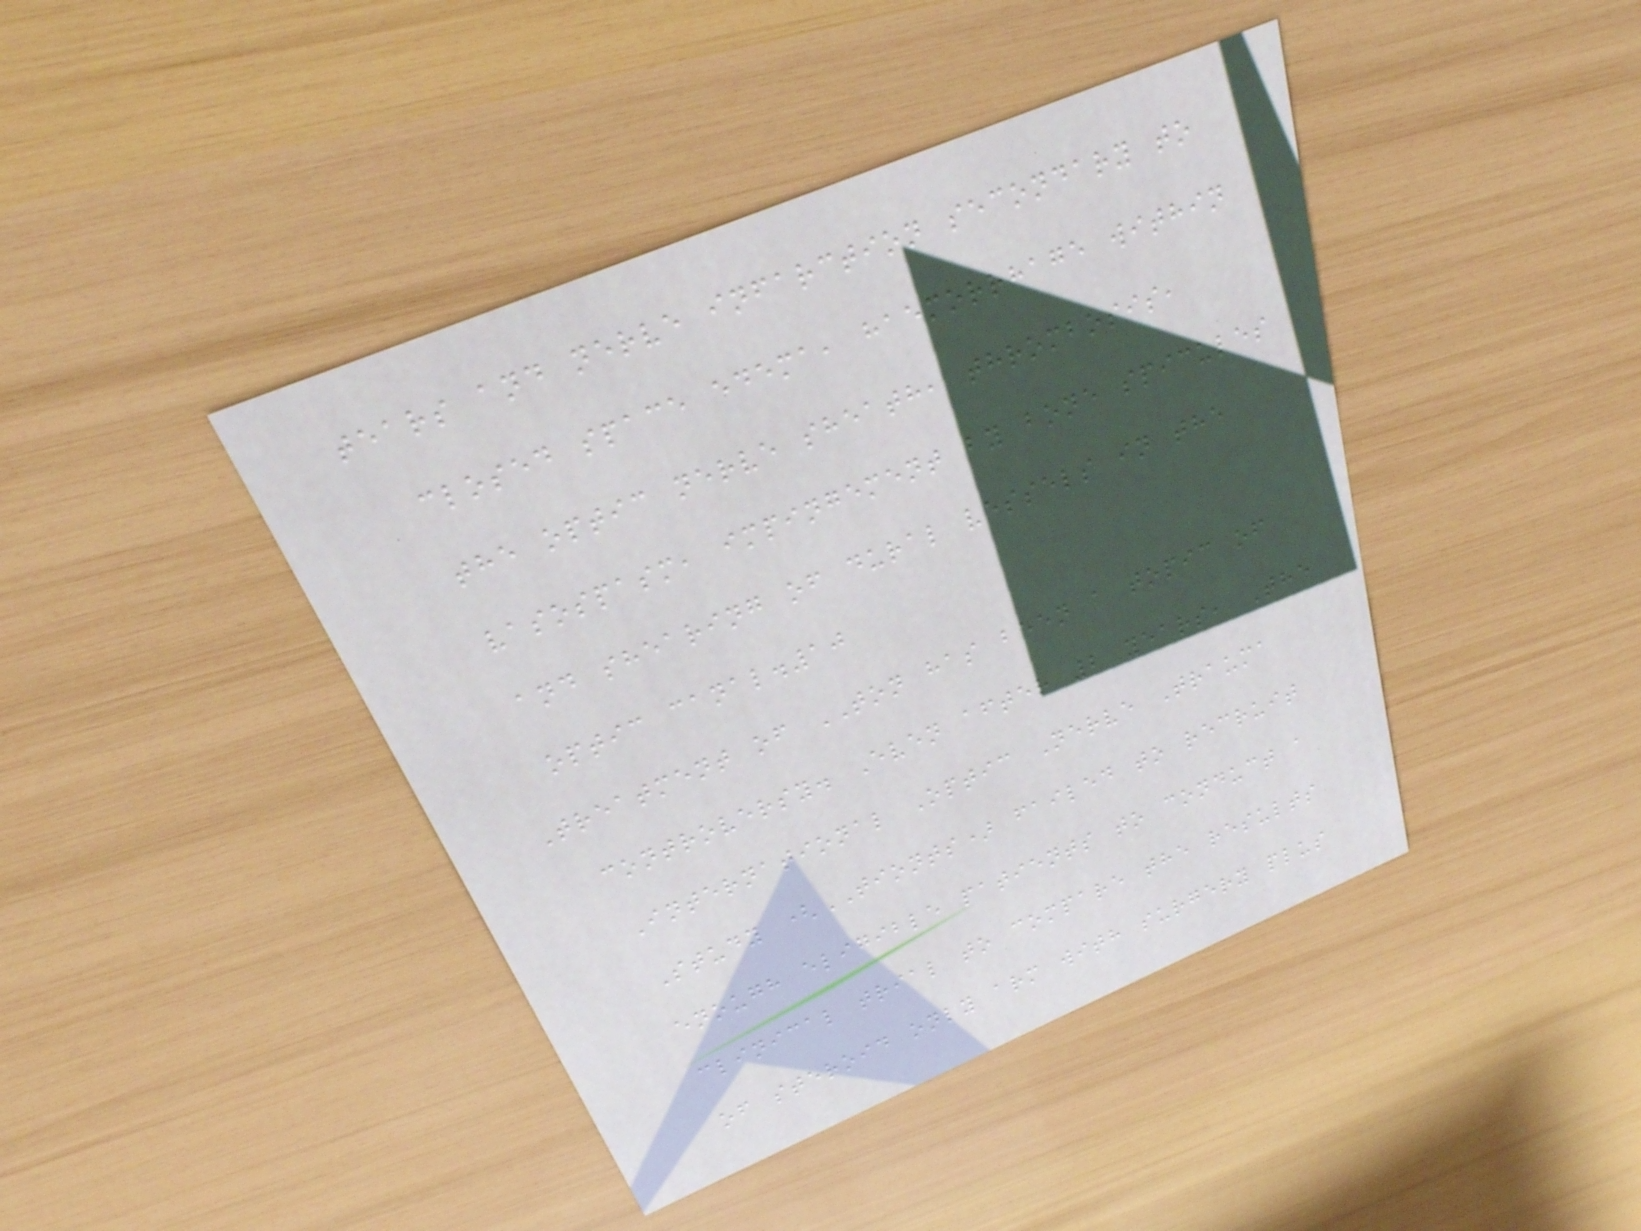tears and nerve infarction secondary to
closed space edema, haemorrhage within
the optic nerve sheath, thrombosis,
vasospasm, impingement by bone spicules
and shearing of dural vessels in the
optic canal.10
Treatment of TON has been a topic of
controversy. Even after 2 years, The
International Optic Nerve Trauma
Study (TIONTS) failed to recruit
enough eligible patients to conduct a
clinical trial to compare the results
of steroid only arm with surgery plus
